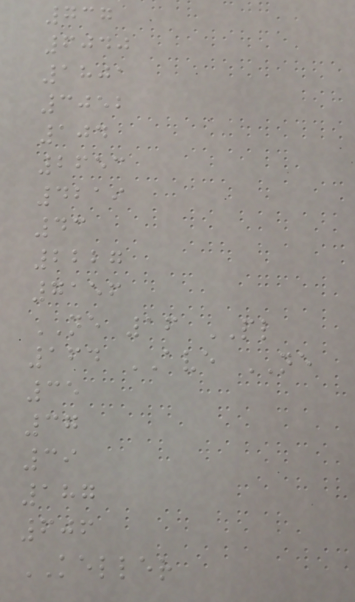737
6040
1801
3052
104
2653
4219
43
2227
7156
NE 16 PL
164 AVE NE
35
37
39
187
606
KELLER
